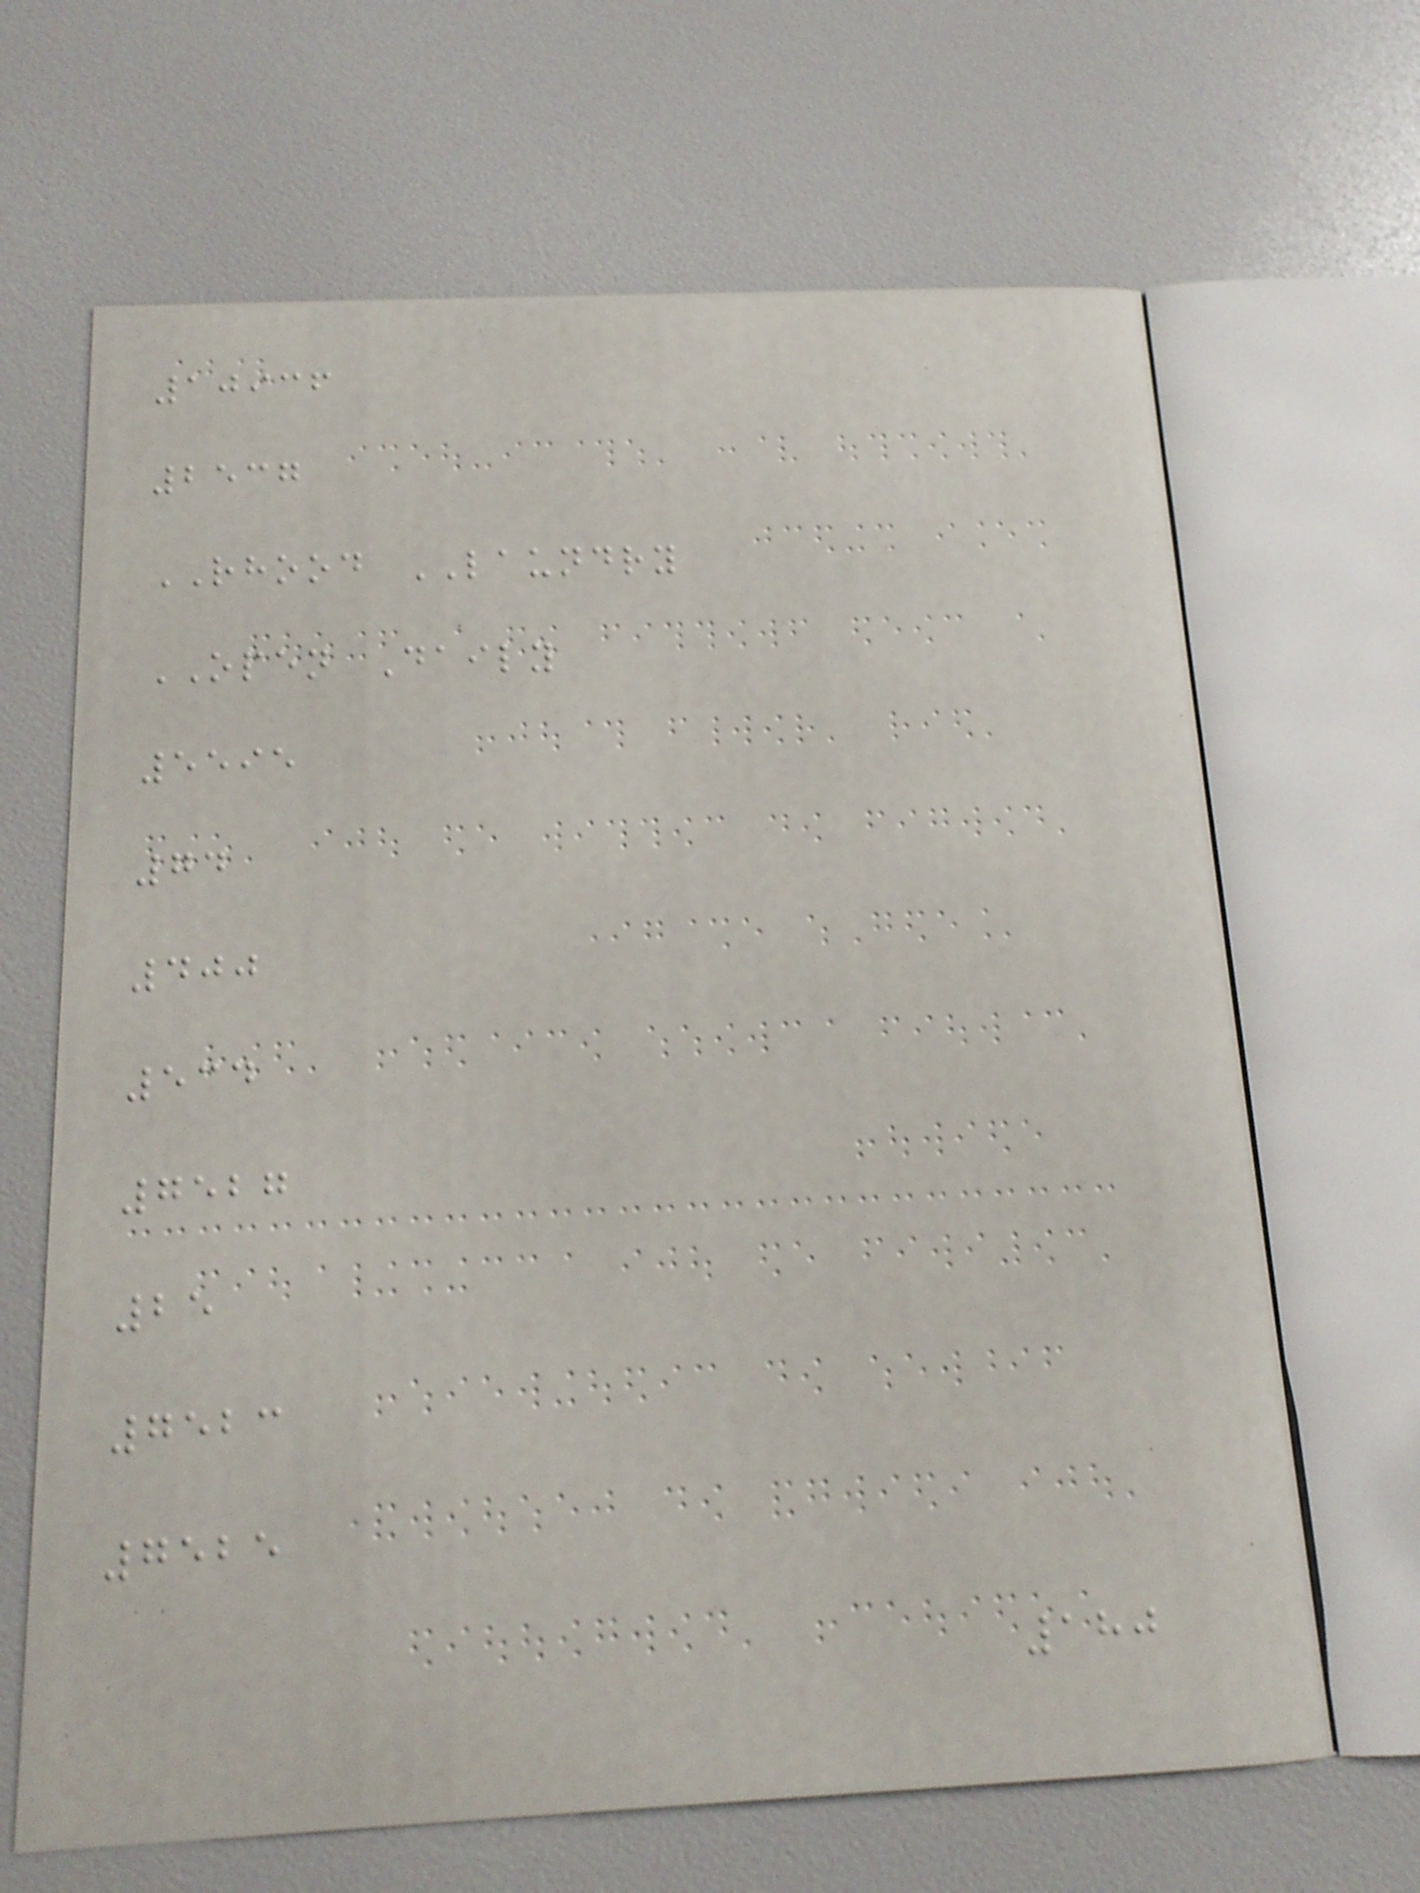10936
2537
RHOOD LAUNDRY
OPEN Daily
5595
74
400
534
7527
25
7523
7525
180
